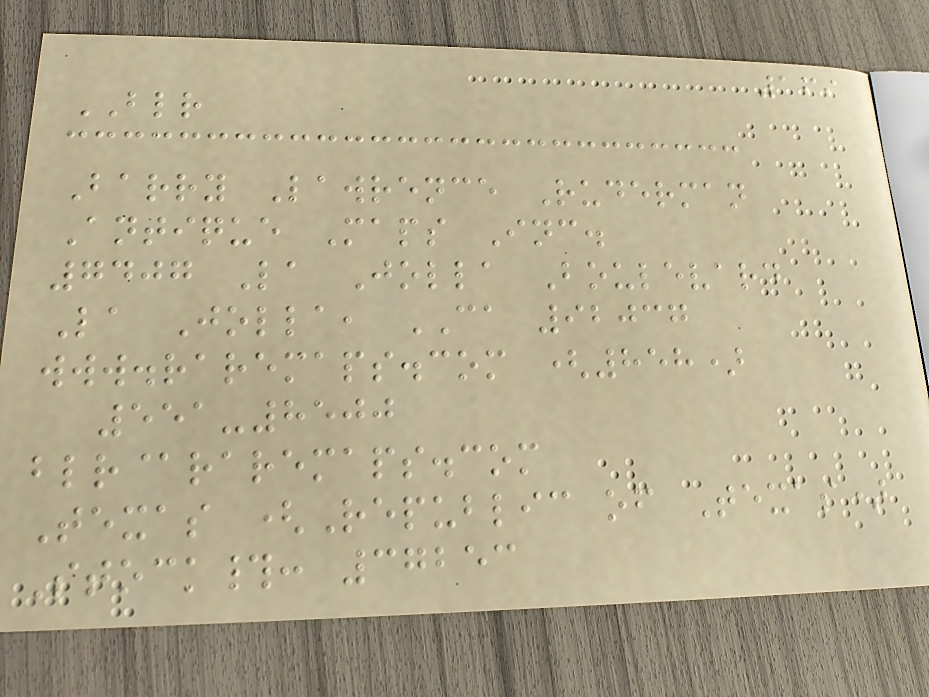169
BLR
Barry Lawrence Ruderman
Antique Maps Inc.
7407 La Jolla Boulevard
La Jolla, CA 92037
www.raremaps.com (858)
551-8500
blr@raremaps.com
Texas (Republic of Texas)
Stock#: 37253
